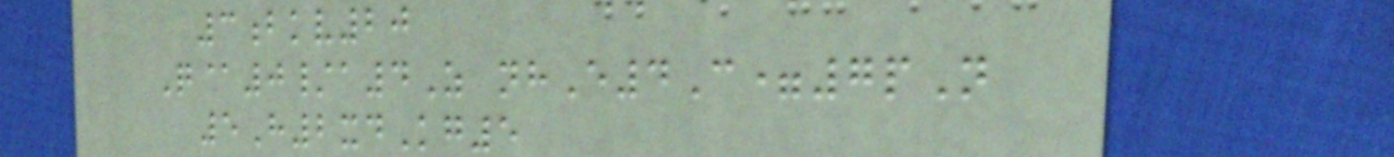3bkv20
Q@0/a4Z nhE4C=7pN
5H2xdKg5
